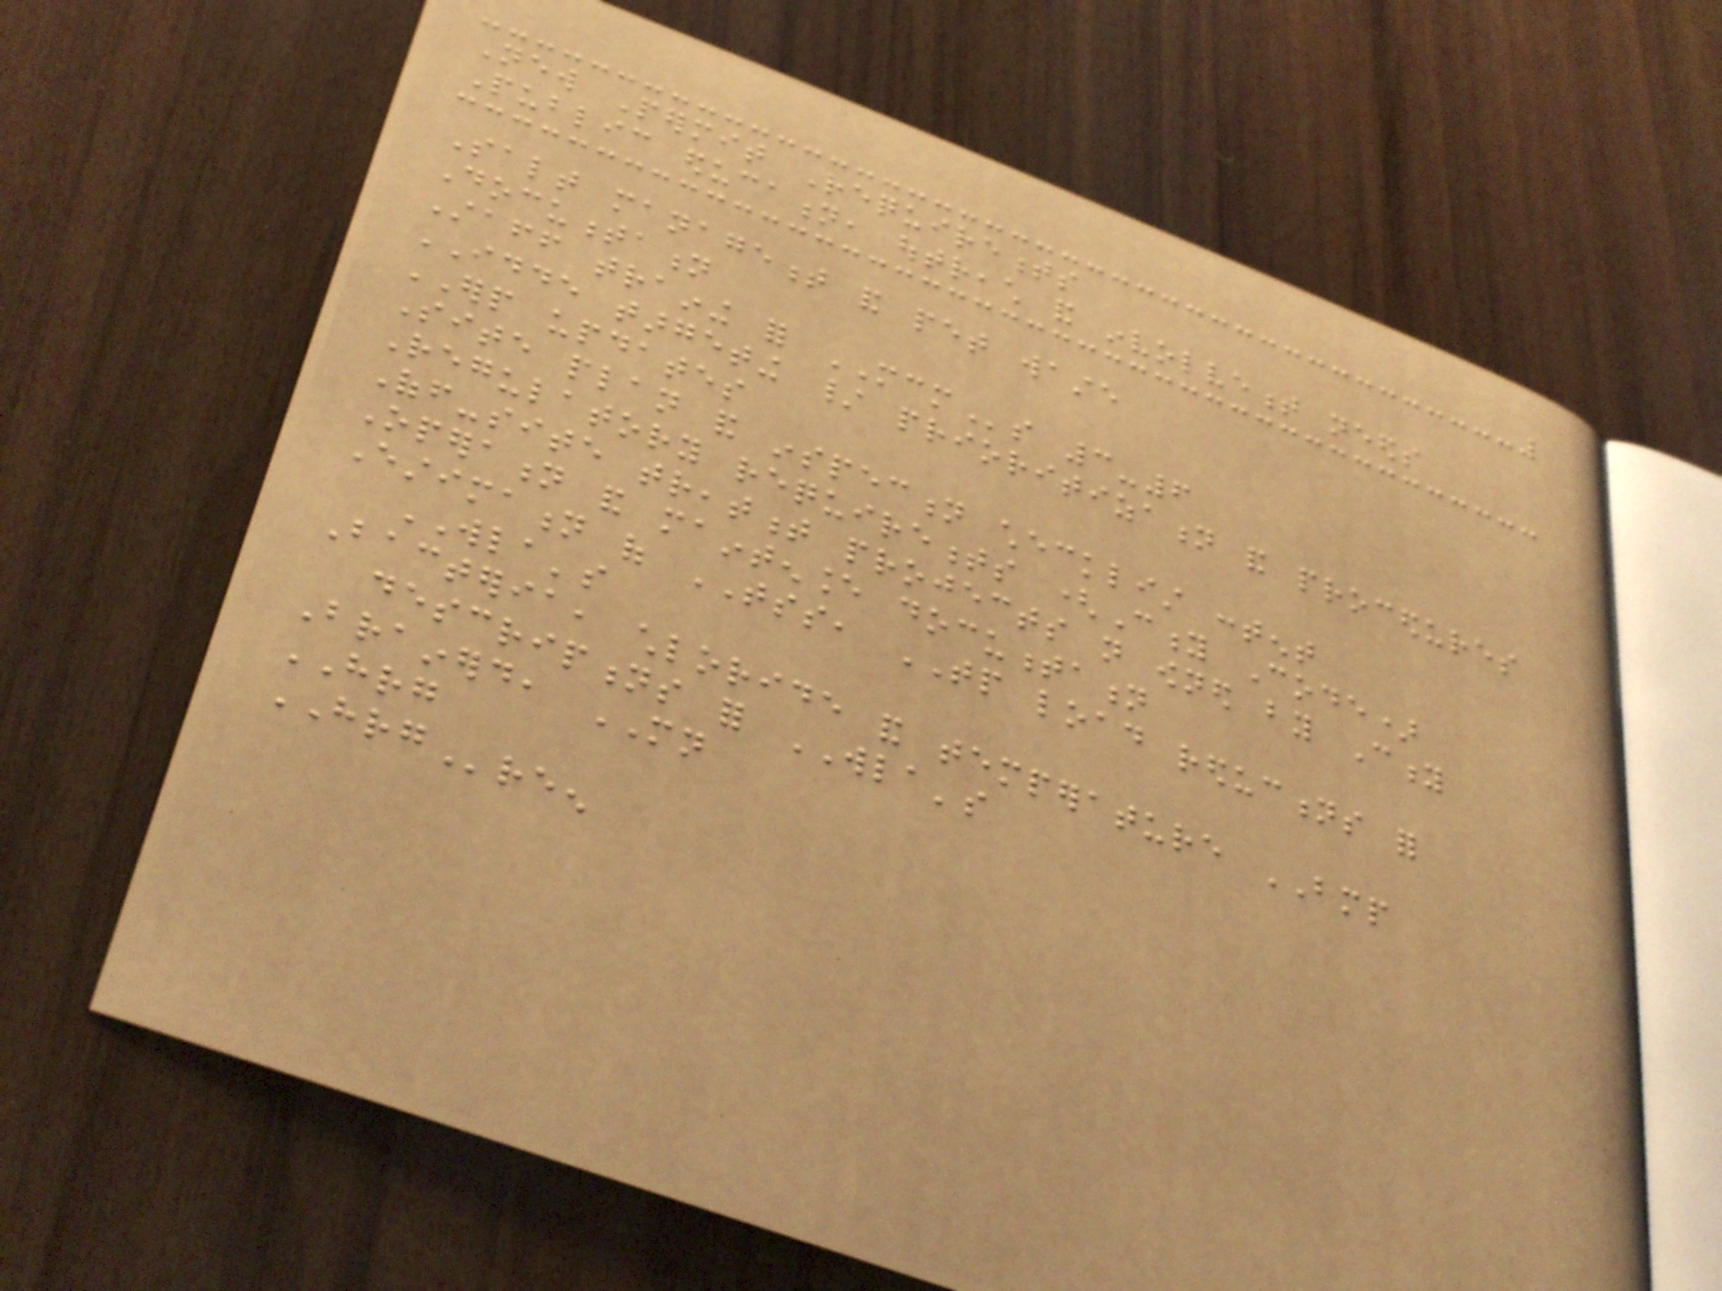New Permit Requirements
Public education, outreach and involvement needs
Salt management and pet waste
Documentation
Staff training for MCMs 3-6
IDDE targeting / prioritization and procedures
ERP updates
Site plan and inspection checklist content
Regulatory requirements (City Code)
Off-site treatment projects not owned by City
Operation and maintenance documentation
Estimation of TSS, TP load reductions for
WLA's
Bacteria, chloride and temperature BMP
descriptions for WLA's
Brainerd, MN
HRG
HRGreen
